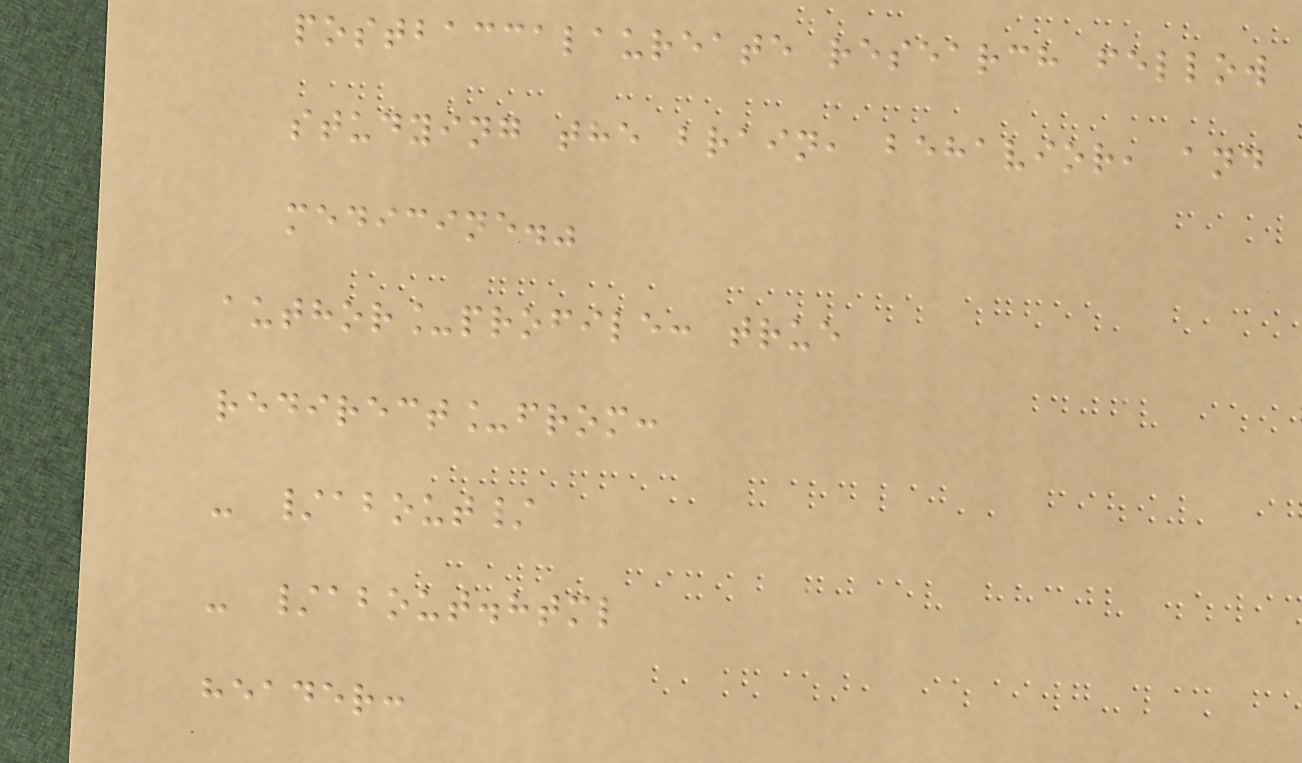postbaccalaureate research fellow
studying the brain, behavior, and
medicine."
author_profile: true
redirect_from:
- /about/
- /about.html
header:
